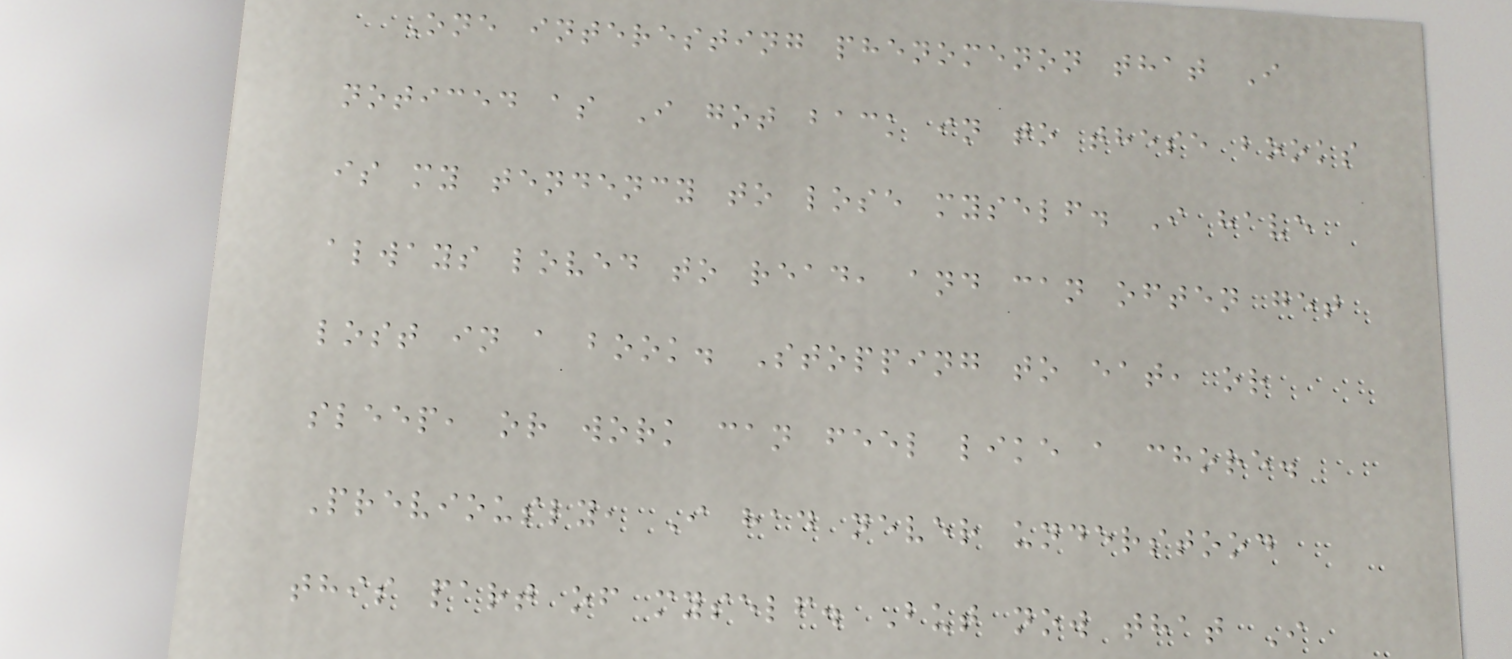One interesting phenomenon that I
noticed as I got back in to these books
is my tendency to lose myself. I have
always loved to read, and can often get
lost in a book. Stopping to eat, or
sleep, or work can feel like a chore.
Previously, I had never understood
this part of myself. But now that I
